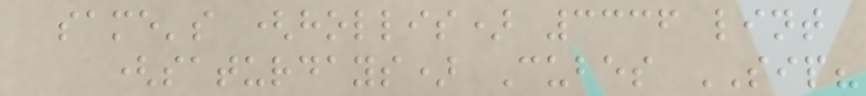same's (hollis) 3336 lint
(saturdays) Cubes SIP?
